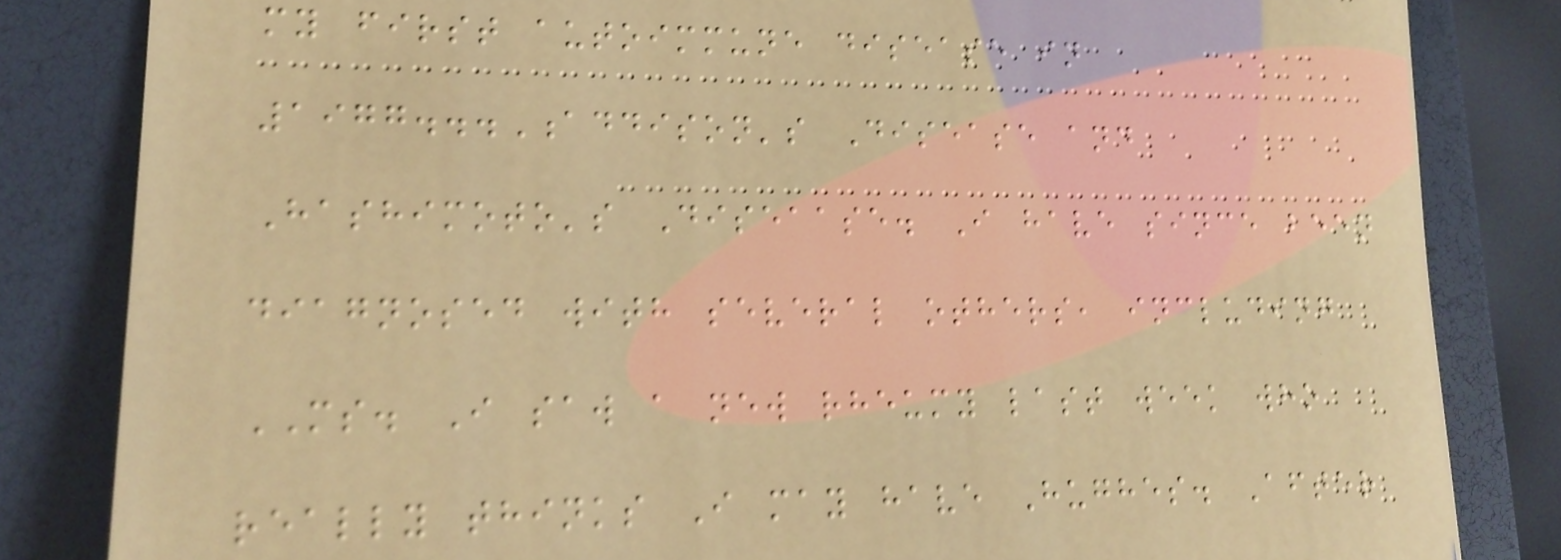my first autoimmune disease in
1977...Addison's Disease and
Hashimoto's Diseaase. I have since been
diagnosed with several others, including
MS. I saw a new rheumy last week who
really thinks I may have Hughes. After
